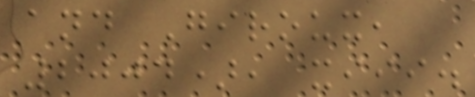and Giroux,
2004), xiii.
